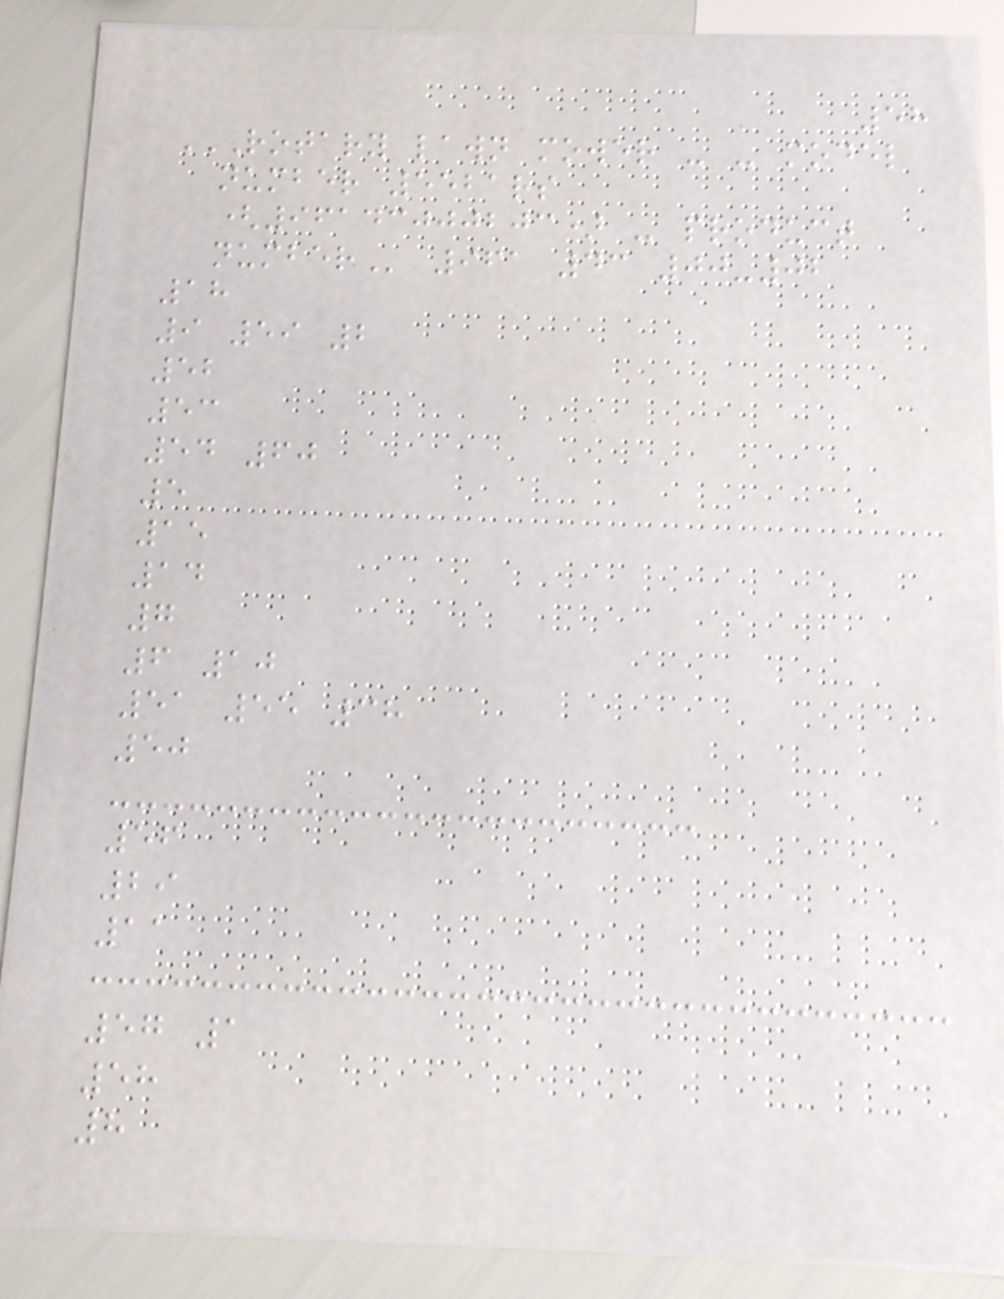58
ROTARY LAWN MOWER - - MODEL
NUMBER 5521RS
(96143000203) - PRODUCT
NUMBER 961 43 00-02
18
9 59 2
52
53
54 60
5
15
14
7
6 10
51 55 38
50
56
29
11
57 1
58
8
